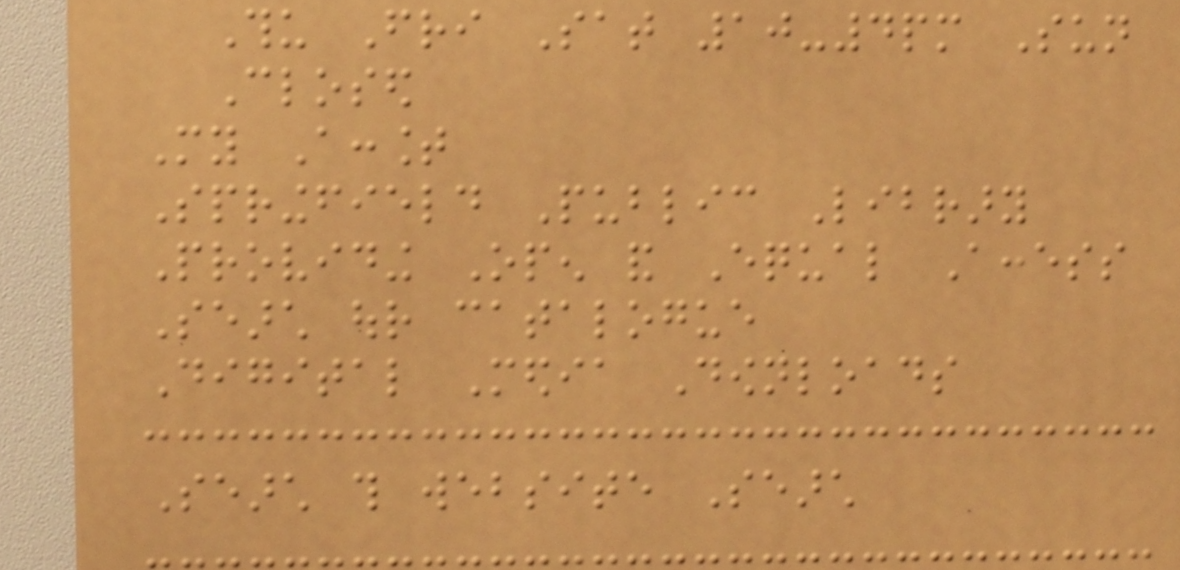Thu Fri Sat 10-4pm Sun
Closed
My Account
Springfield Public Library
Providing Open and Equal Access
Search our catalogue
Digital Media Downloads
Search this website Search
